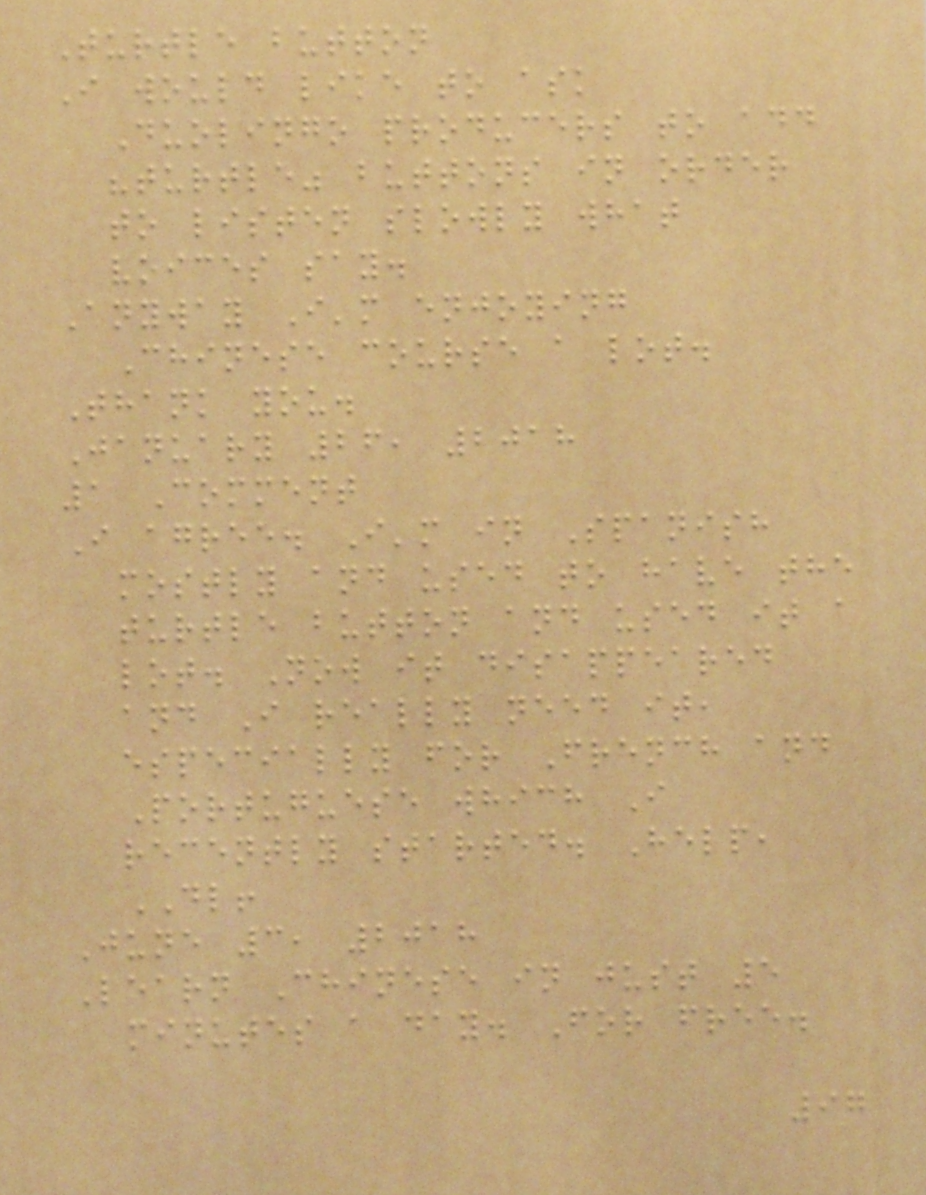Turtle button
I would like to ask
Duolingo producers to add
"turtle" buttons in order
to listen slowly what
voices say.
Anyway I'm enjoying
Chinese course a lot.
Thank you.
January 26, 2018
1 Comment
I agree. I'm in Spanish
mostly and used to have the
turtle button and used it a
lot. Now it disappeared
and I really need it,
especially for French and
Portuguese which I
recently started. Help,
DL!
June 3, 2018
Learn Chinese in just 5
minutes a day. For free.
97
